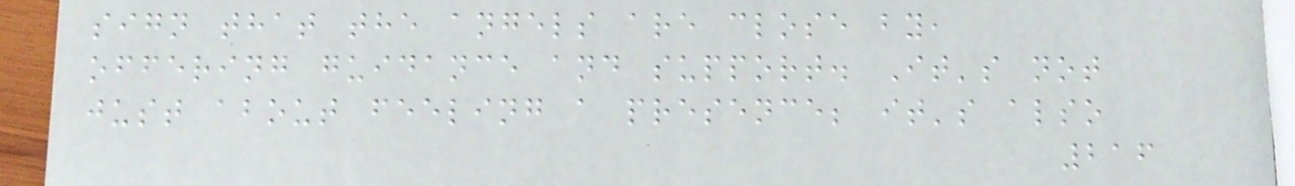sign that the angels are close by,
offering guidance and support. It's not
just about feeling a presence; it's also
216
